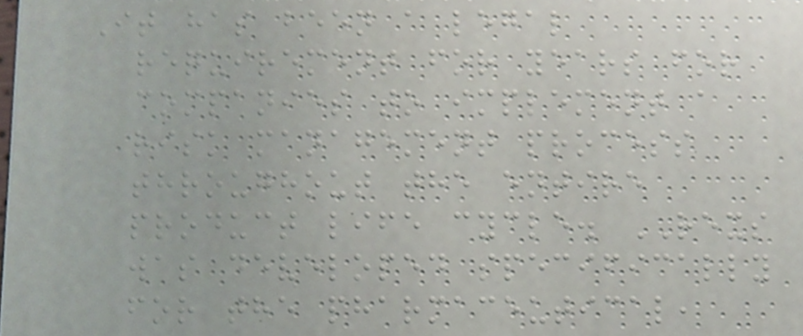It has been a legal
requirement for years for
companies to implement a
risk management process
throughout the entire
product life cycle. REXS
was developed specifically
for the pharmaceutical,
